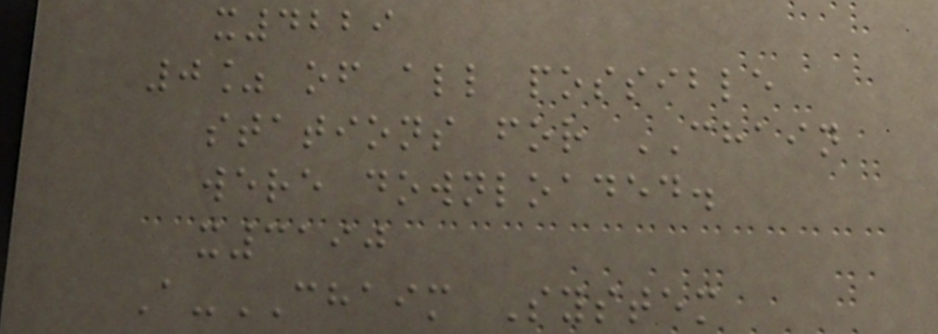x4229
0% of all possible
stations for CHAIN
were downloaded.
x3190
A-CHAIM System
